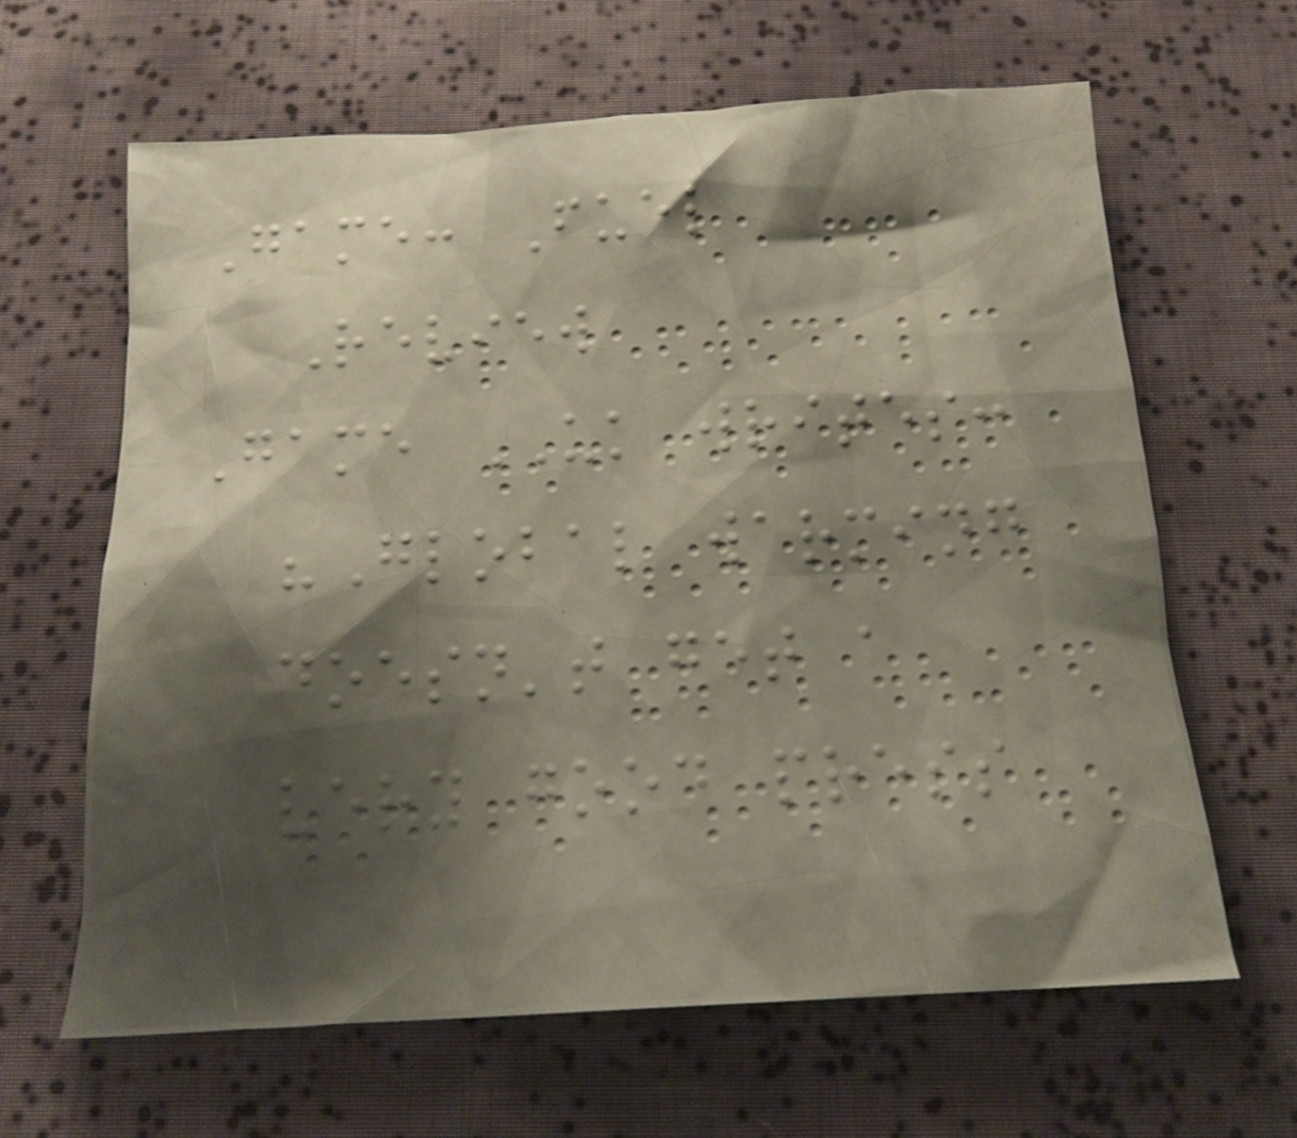Game: Fuel
Review
Game UK writes:
"Global warming
doesn't get a
very good press
